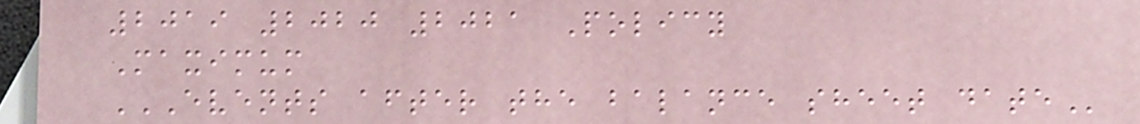2019 2020 2021 Policy
Maximum
EVENTS AFTER THE BALANCE SHEET DATE
